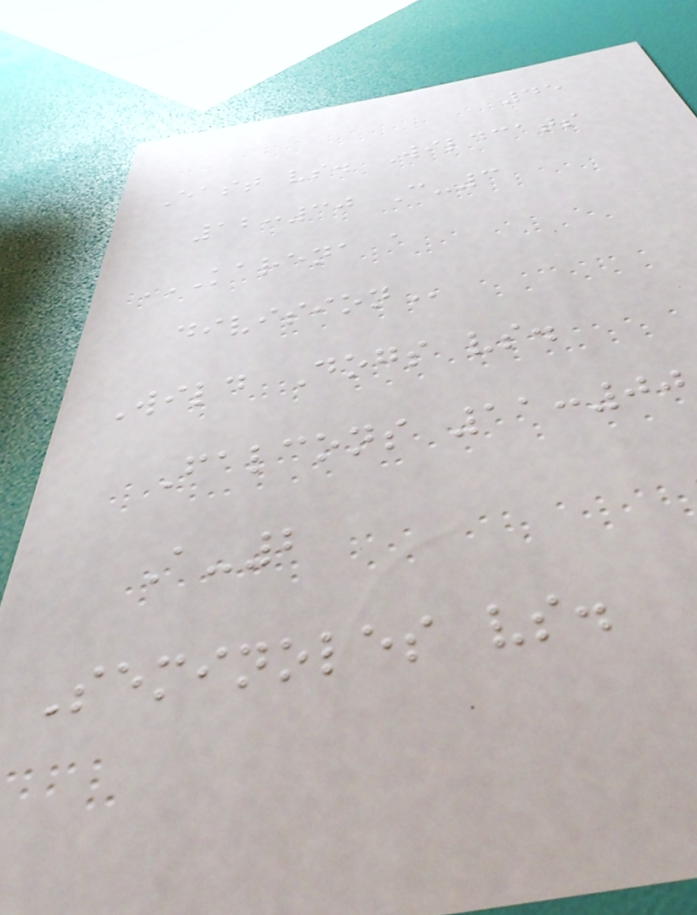45
East vs. Wildcats
12:30 C-3
KARENA A
DIVISION
Wild Dogs vs.
Falcons 11:00
A-2
Seminoles vs.
